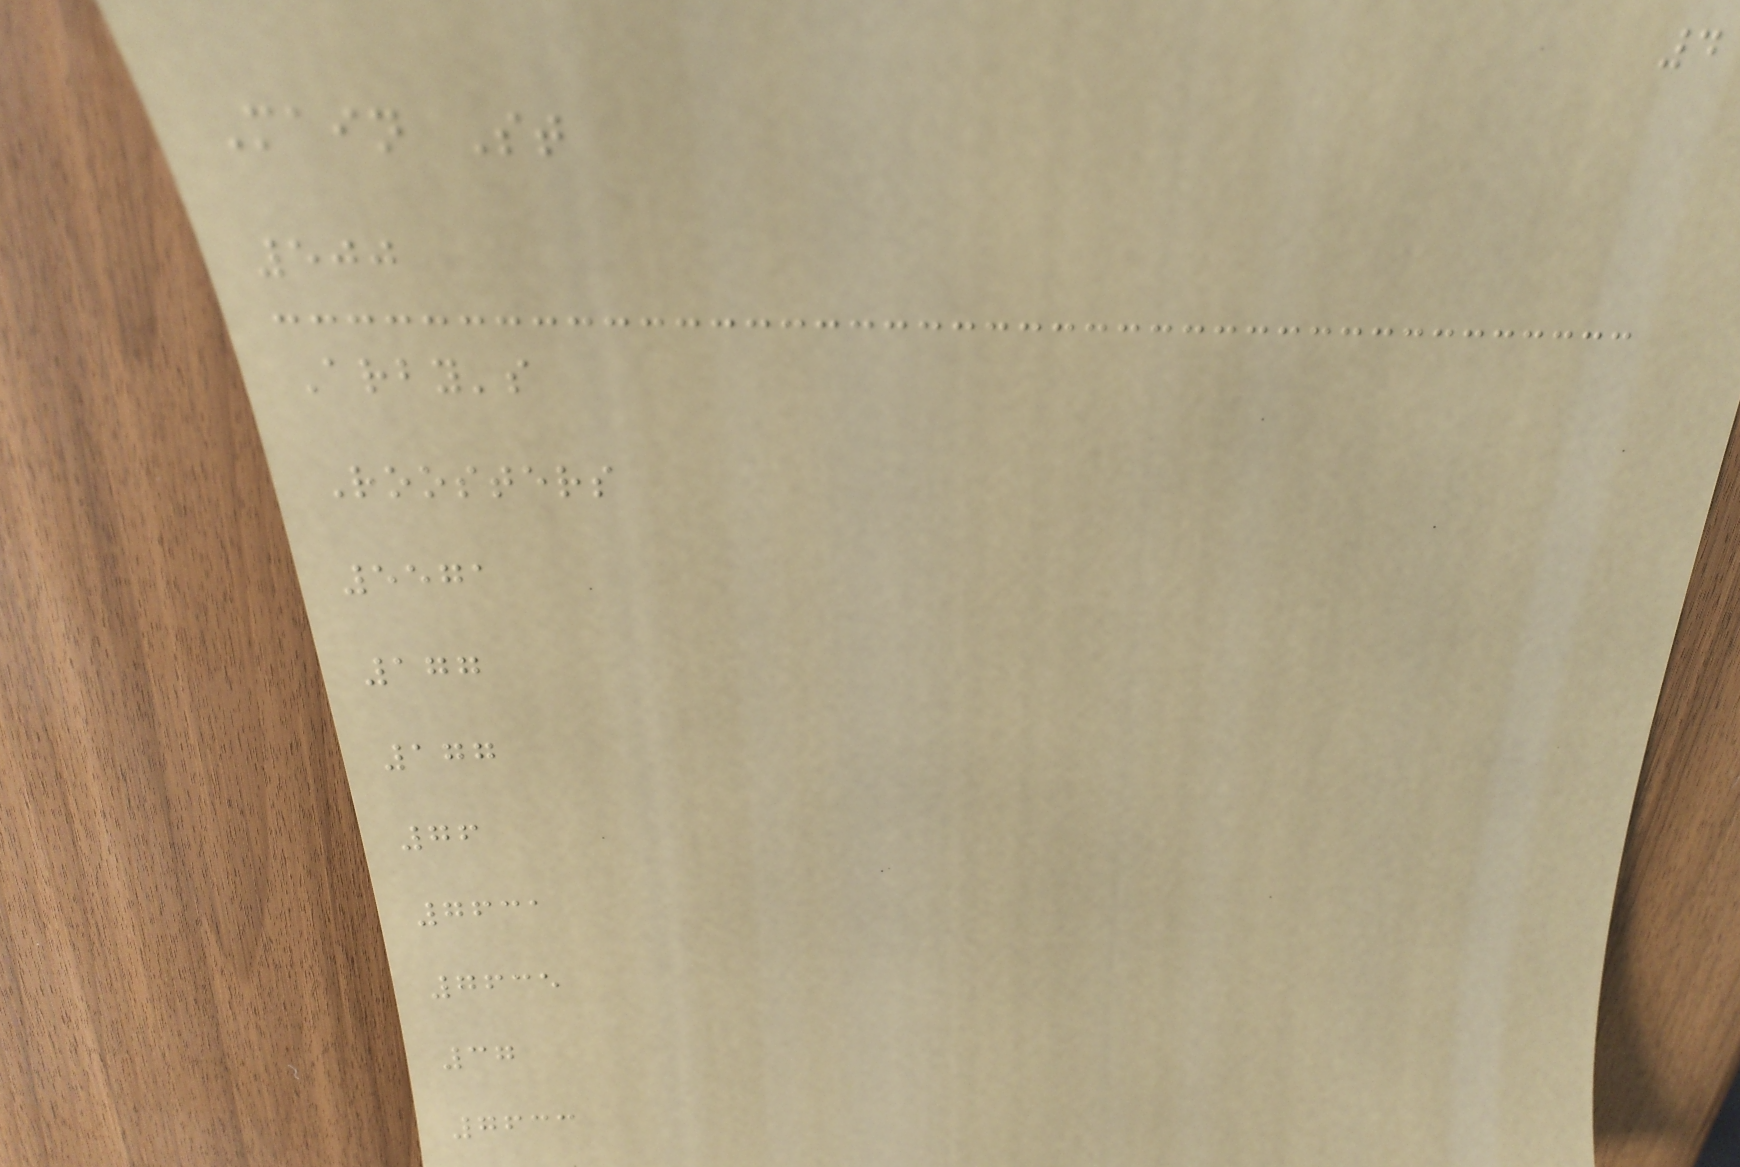4
Main St
500
Arby's
Roosters
5571
177
177
76
7631
7635
37
7633
